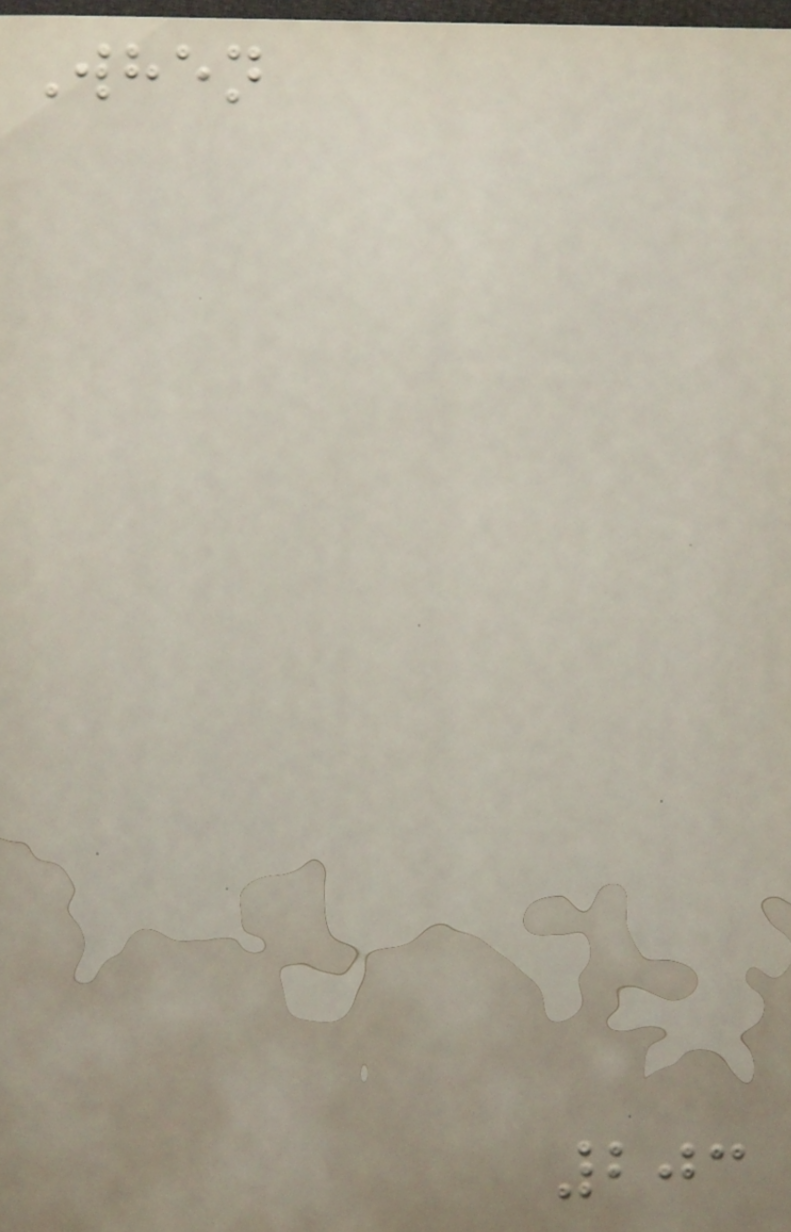When
203
